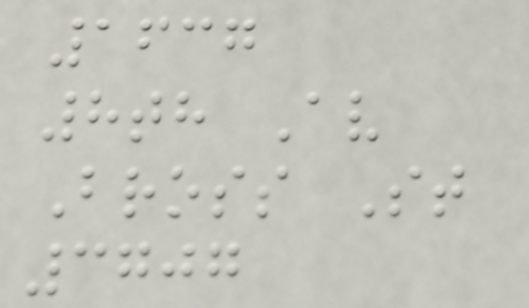1637
8th Av
Bross St
3707
